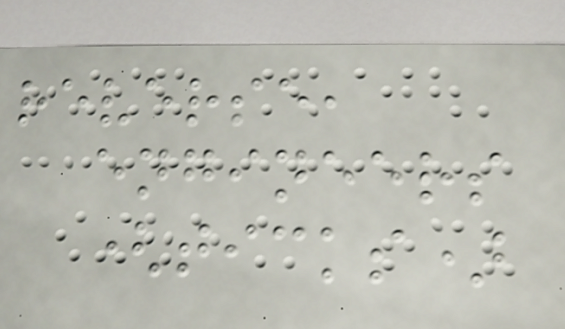reverse,
engineers
(ticks)
